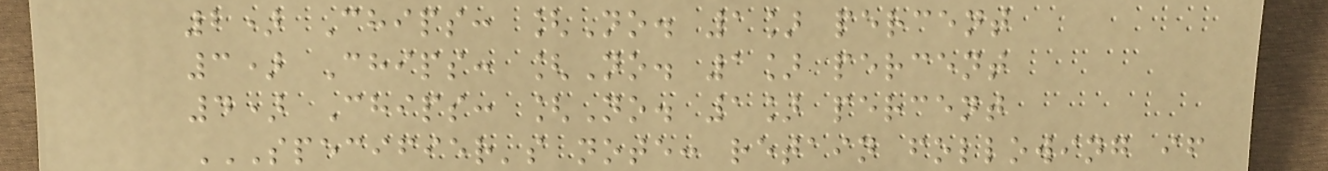2) Chips: [No. 1] percent
3) Chips: [No. 1] percent
4) Chips: [No. 1] percent
SPECIFIER'S NOTE: RETAIN FOLLOWING IF
